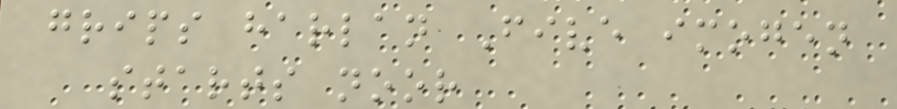grips harlan Five imogen
starts noor
